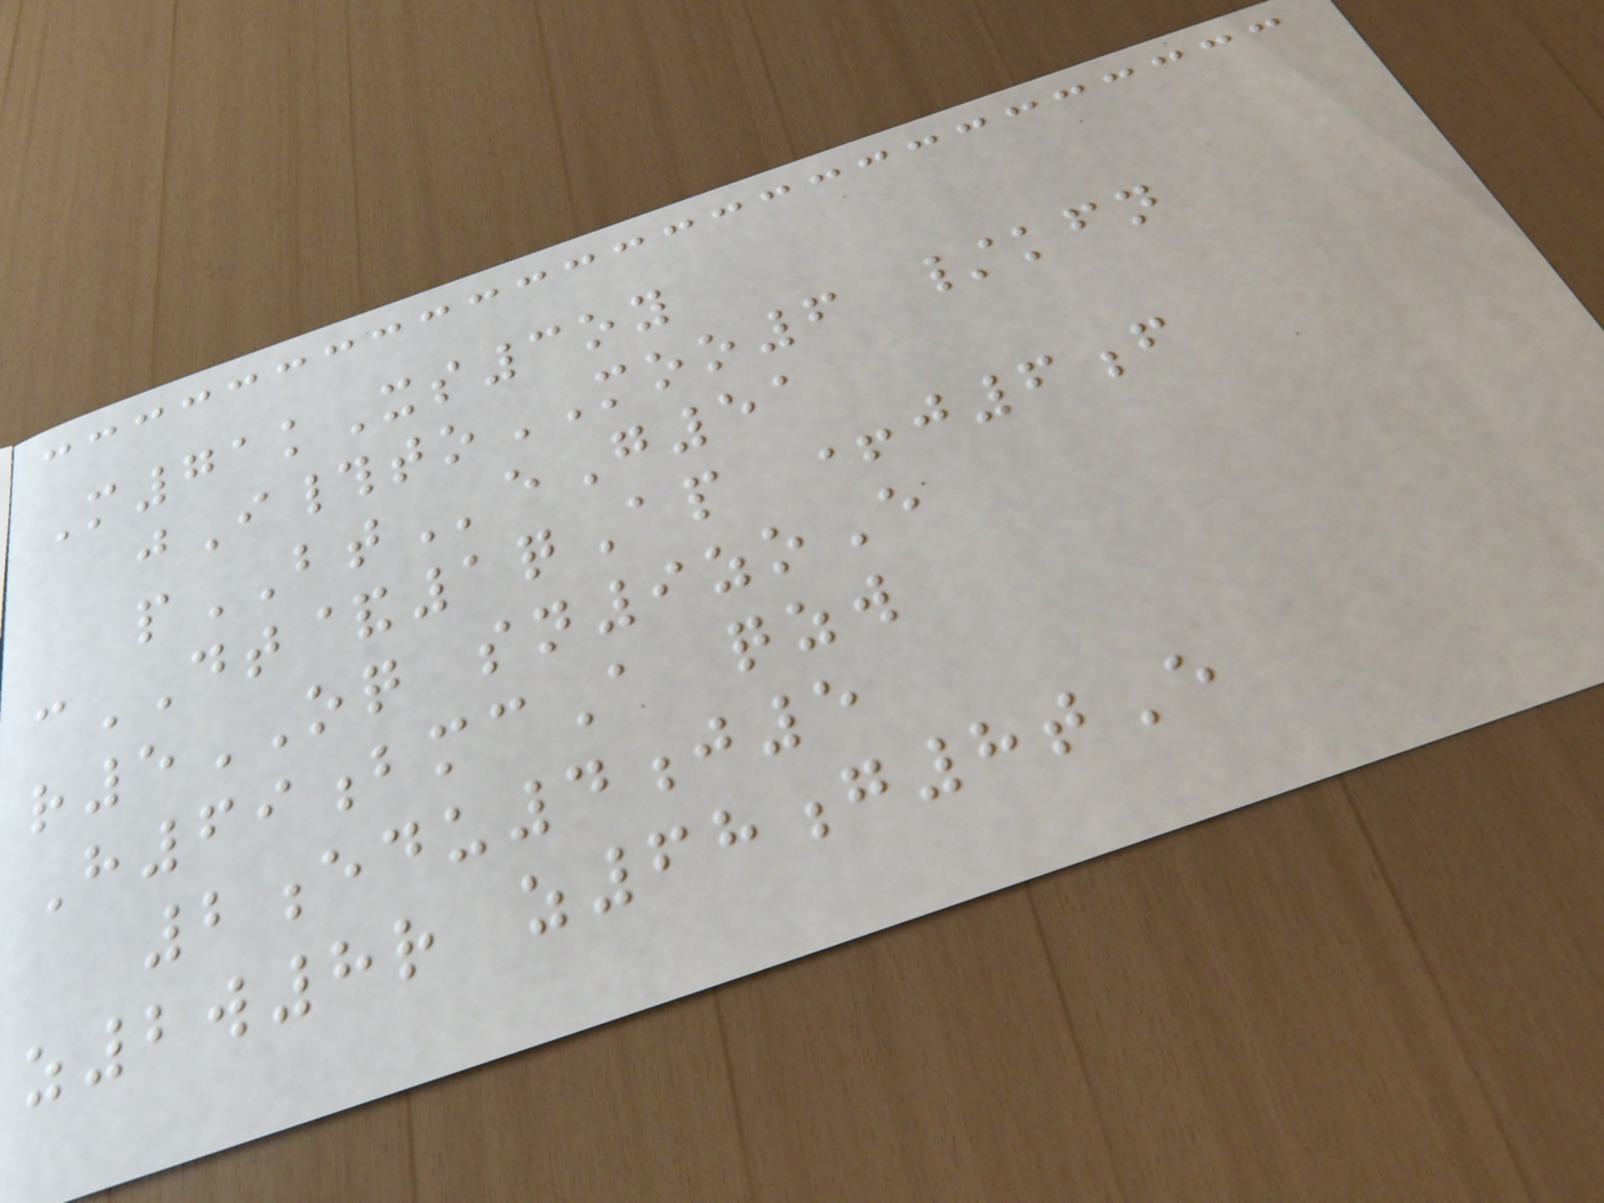M71kXs3oy
jI#toMOO6 /kfn
pBTeG51
cDT&1qAp +j6f
r5OQ sn9zoE
H69bmcA qzw
2edu4j5
z2w8r z68g8tE
